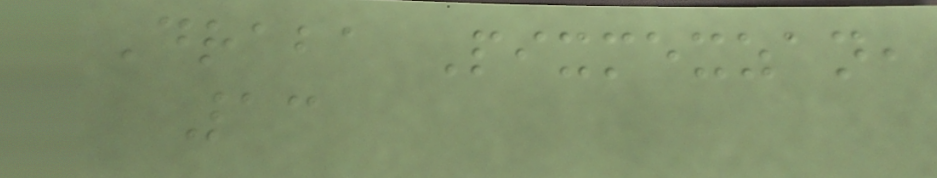Draba Pixmexzan,
13
